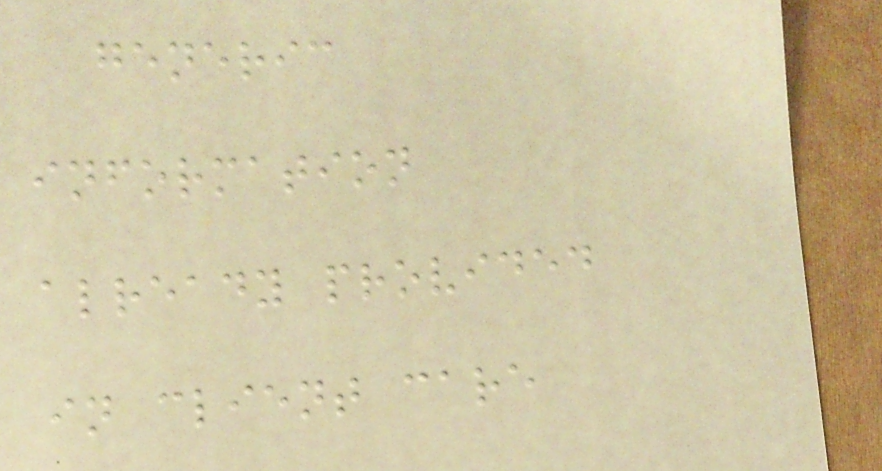generic
information
already provided
in client care
